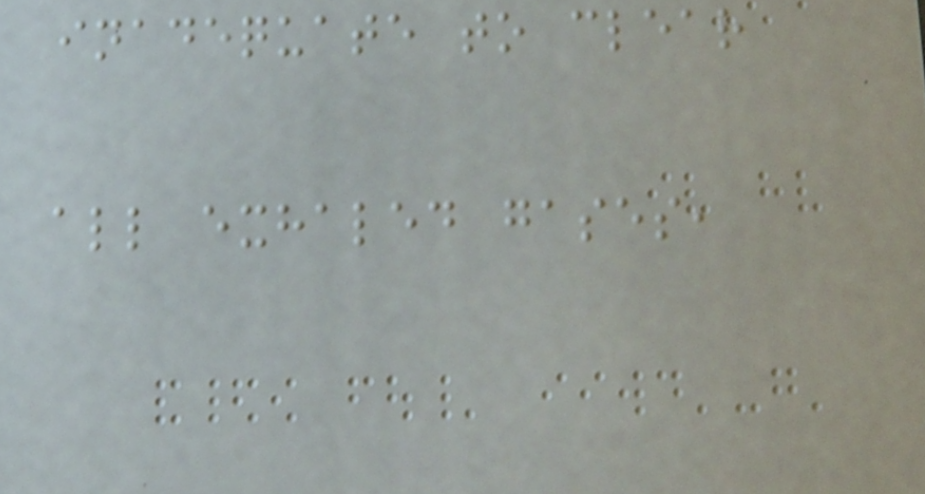inadequate to clear
all exhaled gases,
